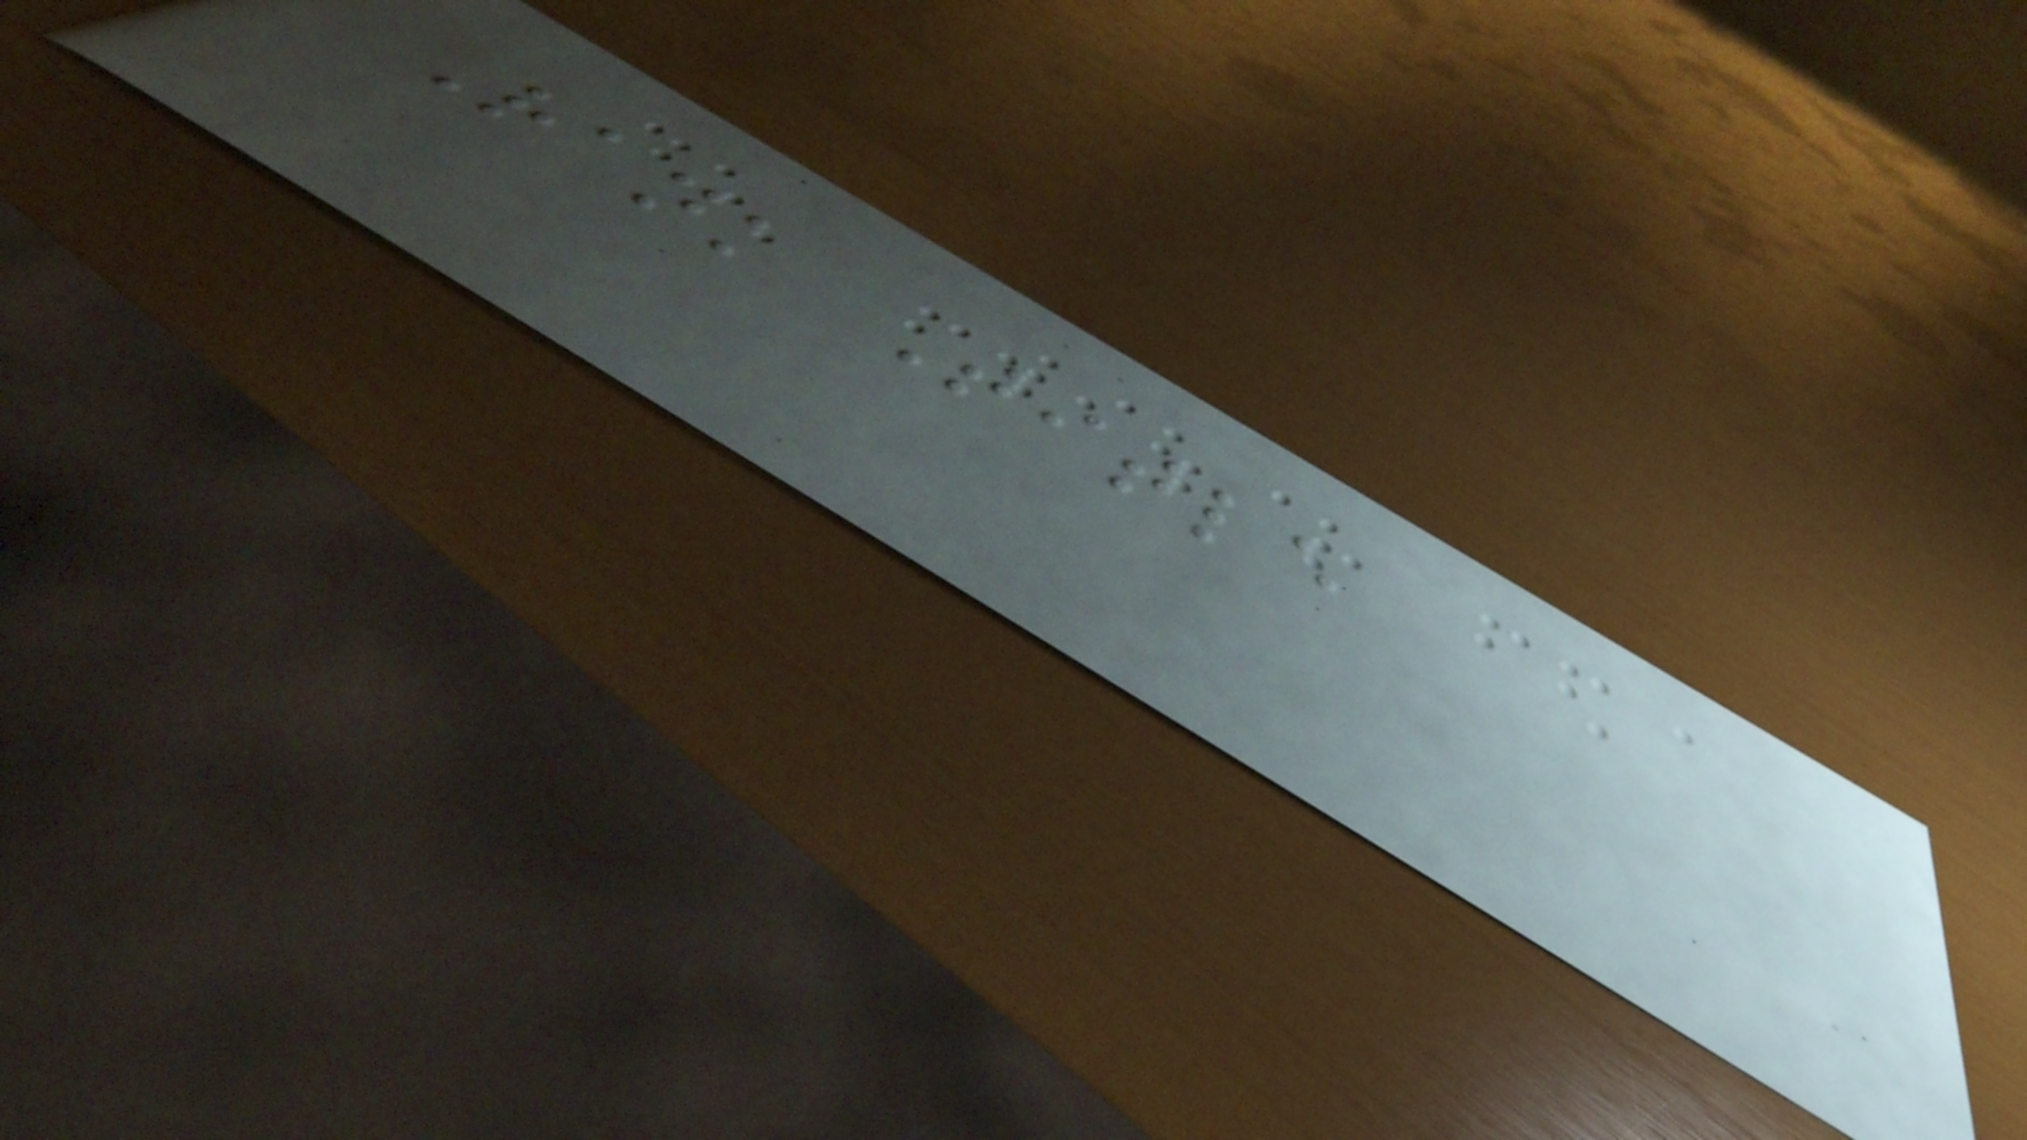Rank Title
